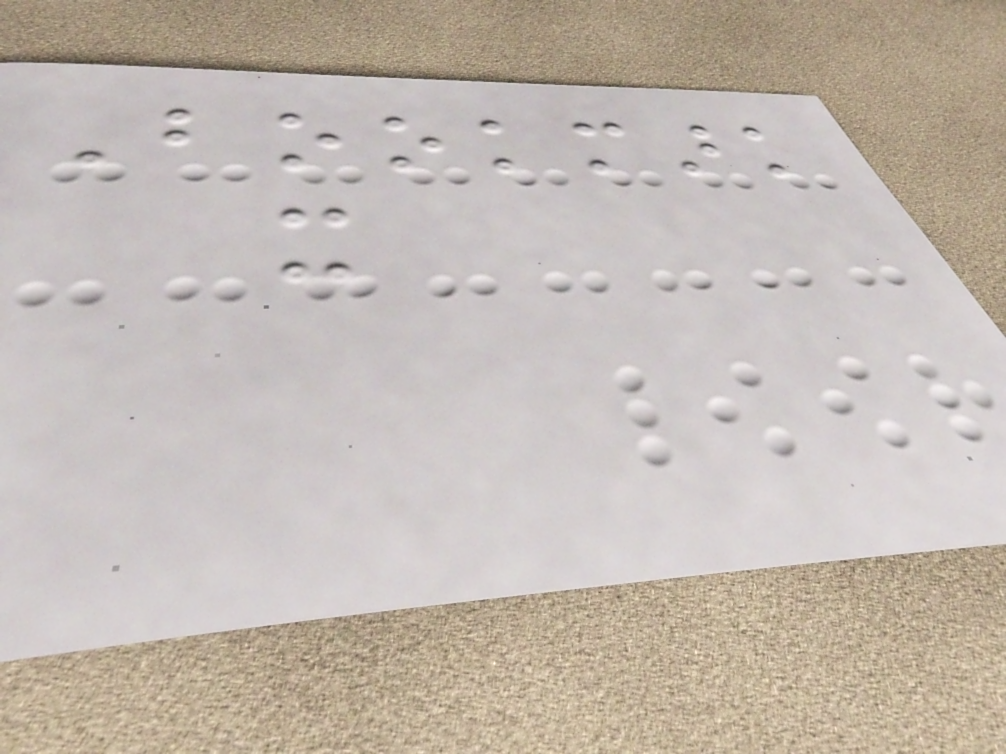Bookmark
it
